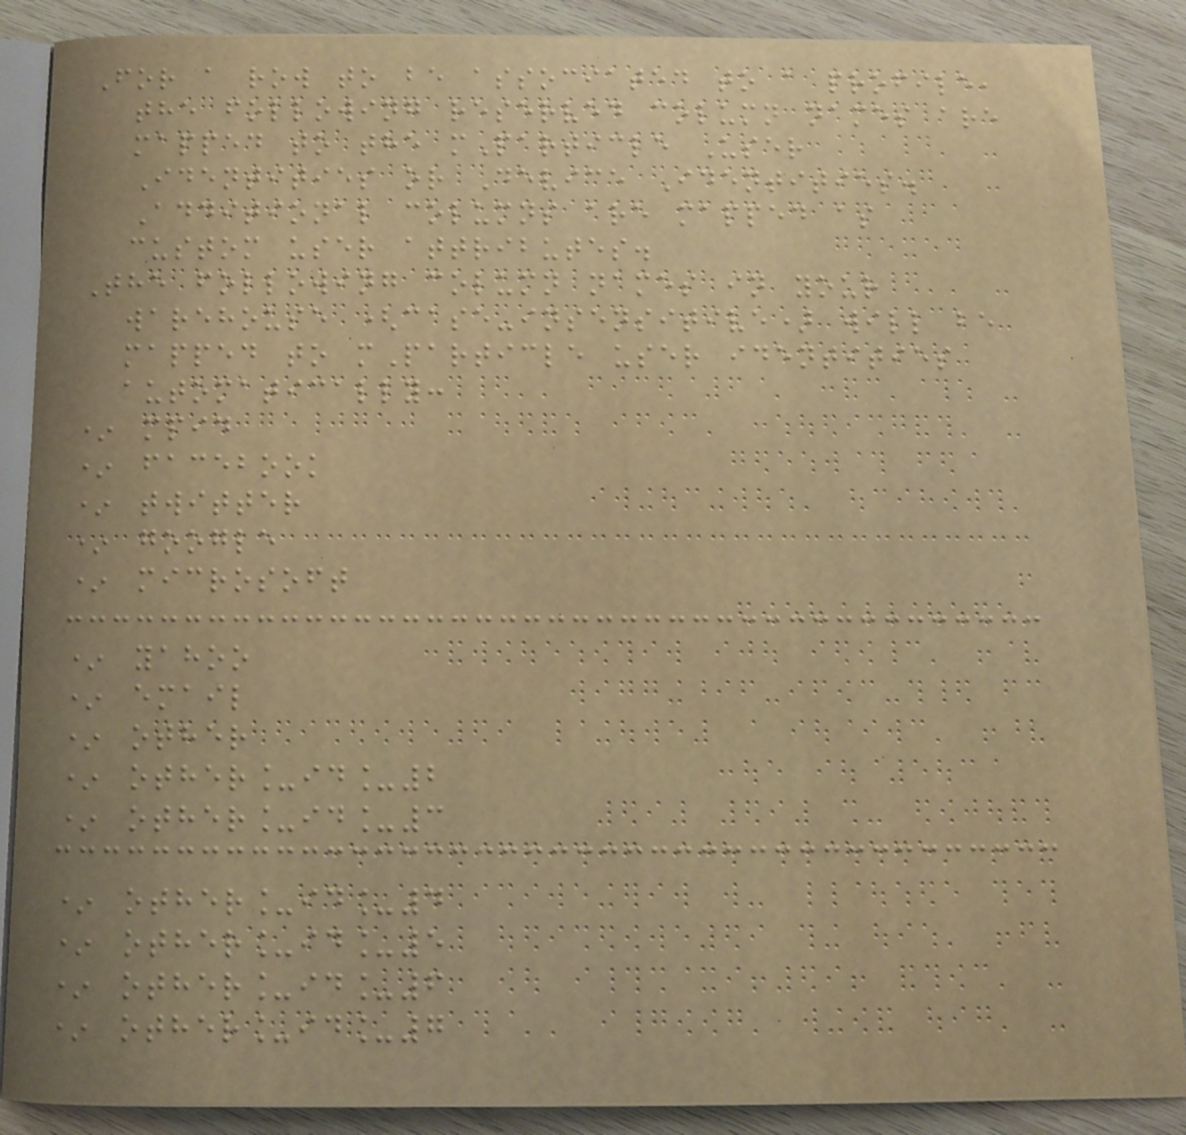For a row to be associated to a profile,
the following reserved column names are
mapped to the mParticle User
Identities or Device Identities.
Additional columns are mapped as
custom user attributes.
The following column names in your
warehouse (case-insensitive) will be
mapped to mParticle user identities
automatically:
* mpid
* facebook
* twitter
* google
* microsoft
* yahoo
* email
* other
* other_id_2
* other_id_3
* other_id_4
* other_id_5
* other_id_6
* other_id_7
